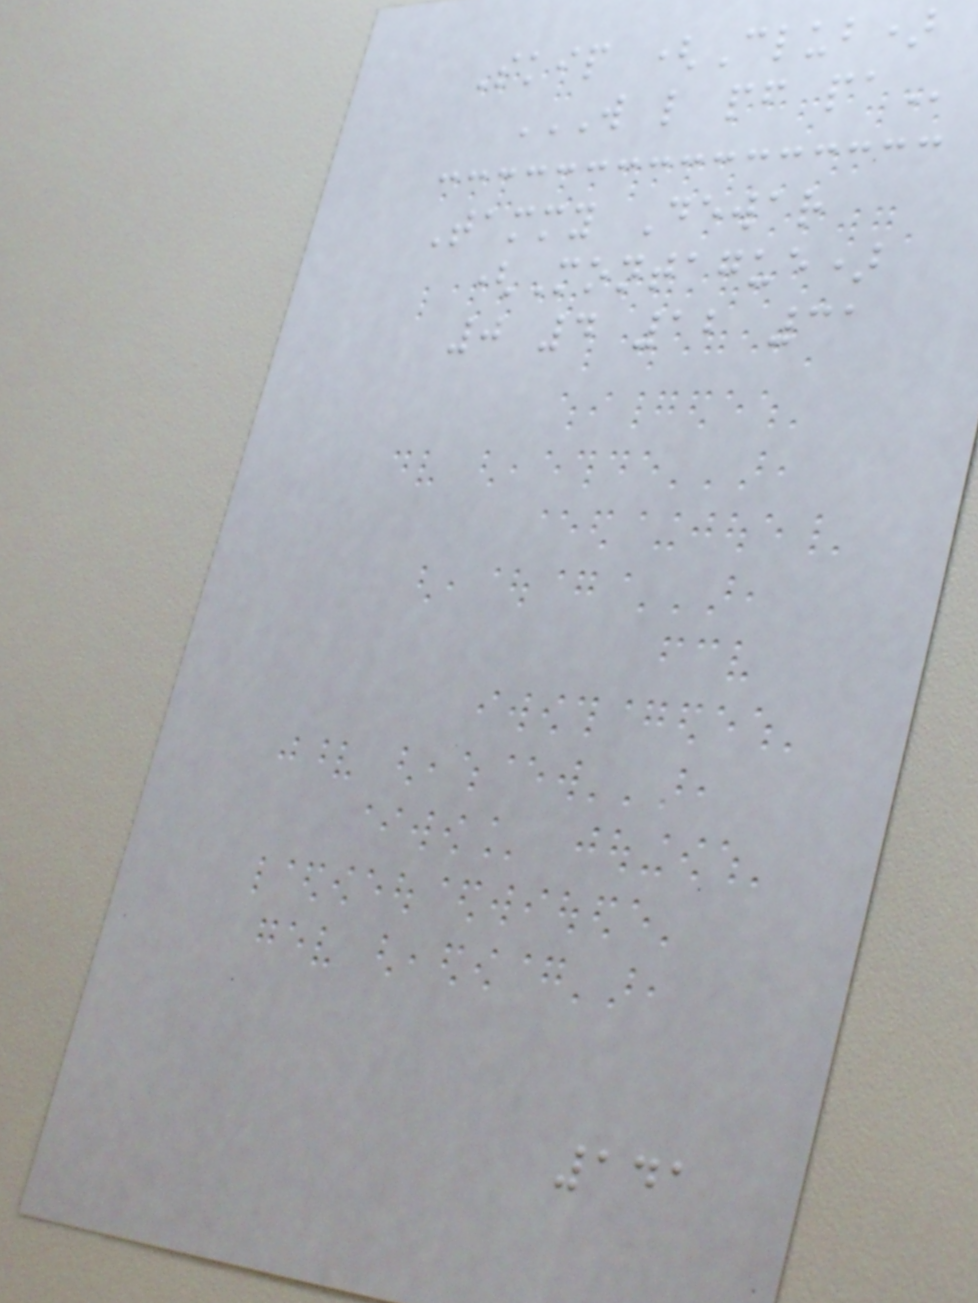Skip (Club)
W L PF PA
Tammy Dewar
(Montague)
0 4 12 31
141
